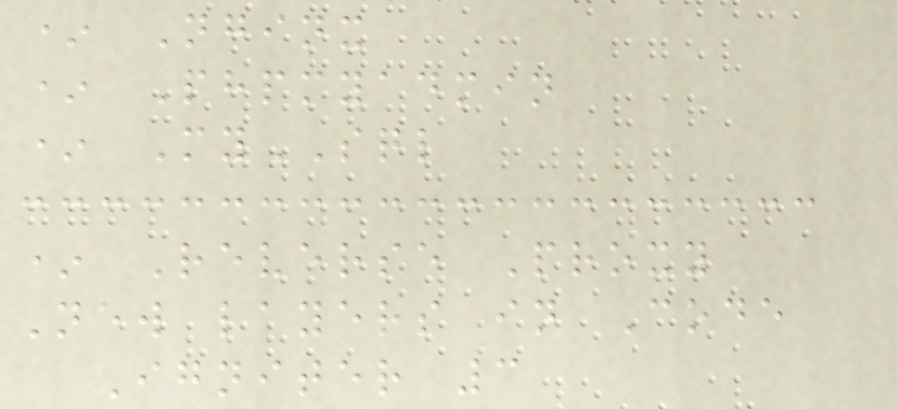* Nginx
* Phpmyadmin
* MySQL
* Reverse Proxy
New layers in Code
Igniter 3
